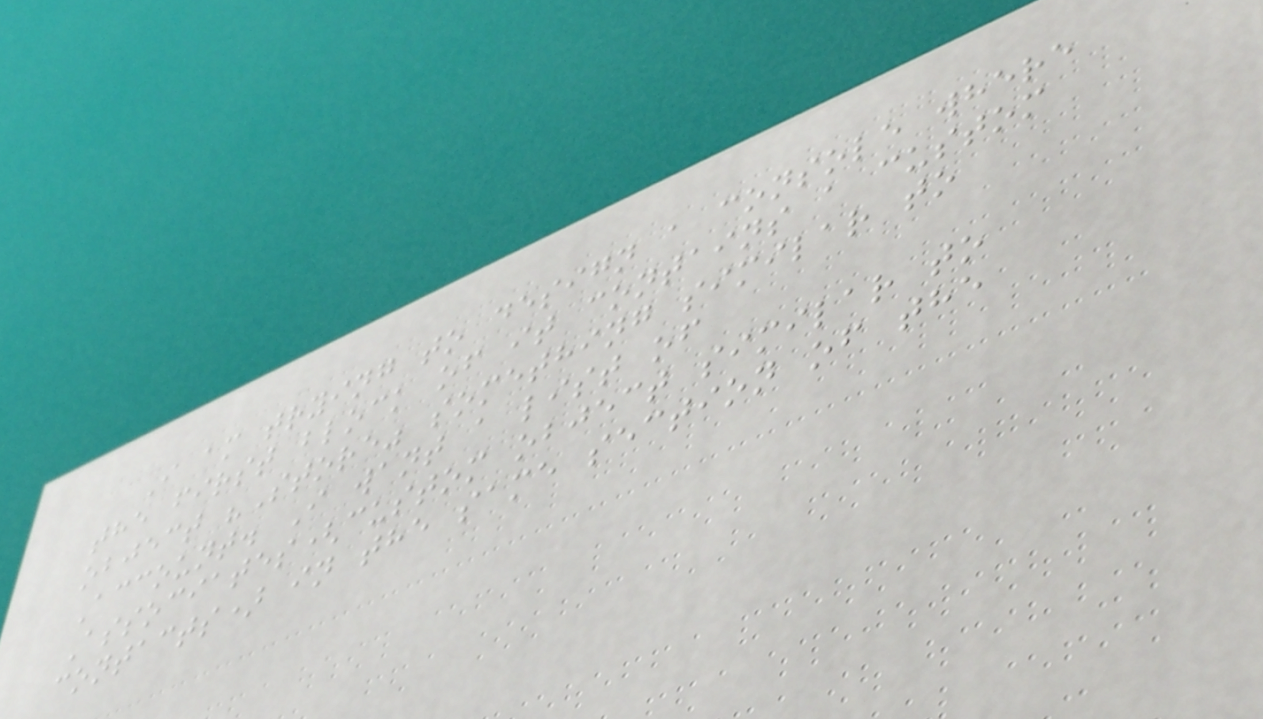I am trying to design a console where
the first block of it contains a custom
object "Store" something similar to
Account. I want a list of
Associates(custom object similar to
contacts) in the same section of the
